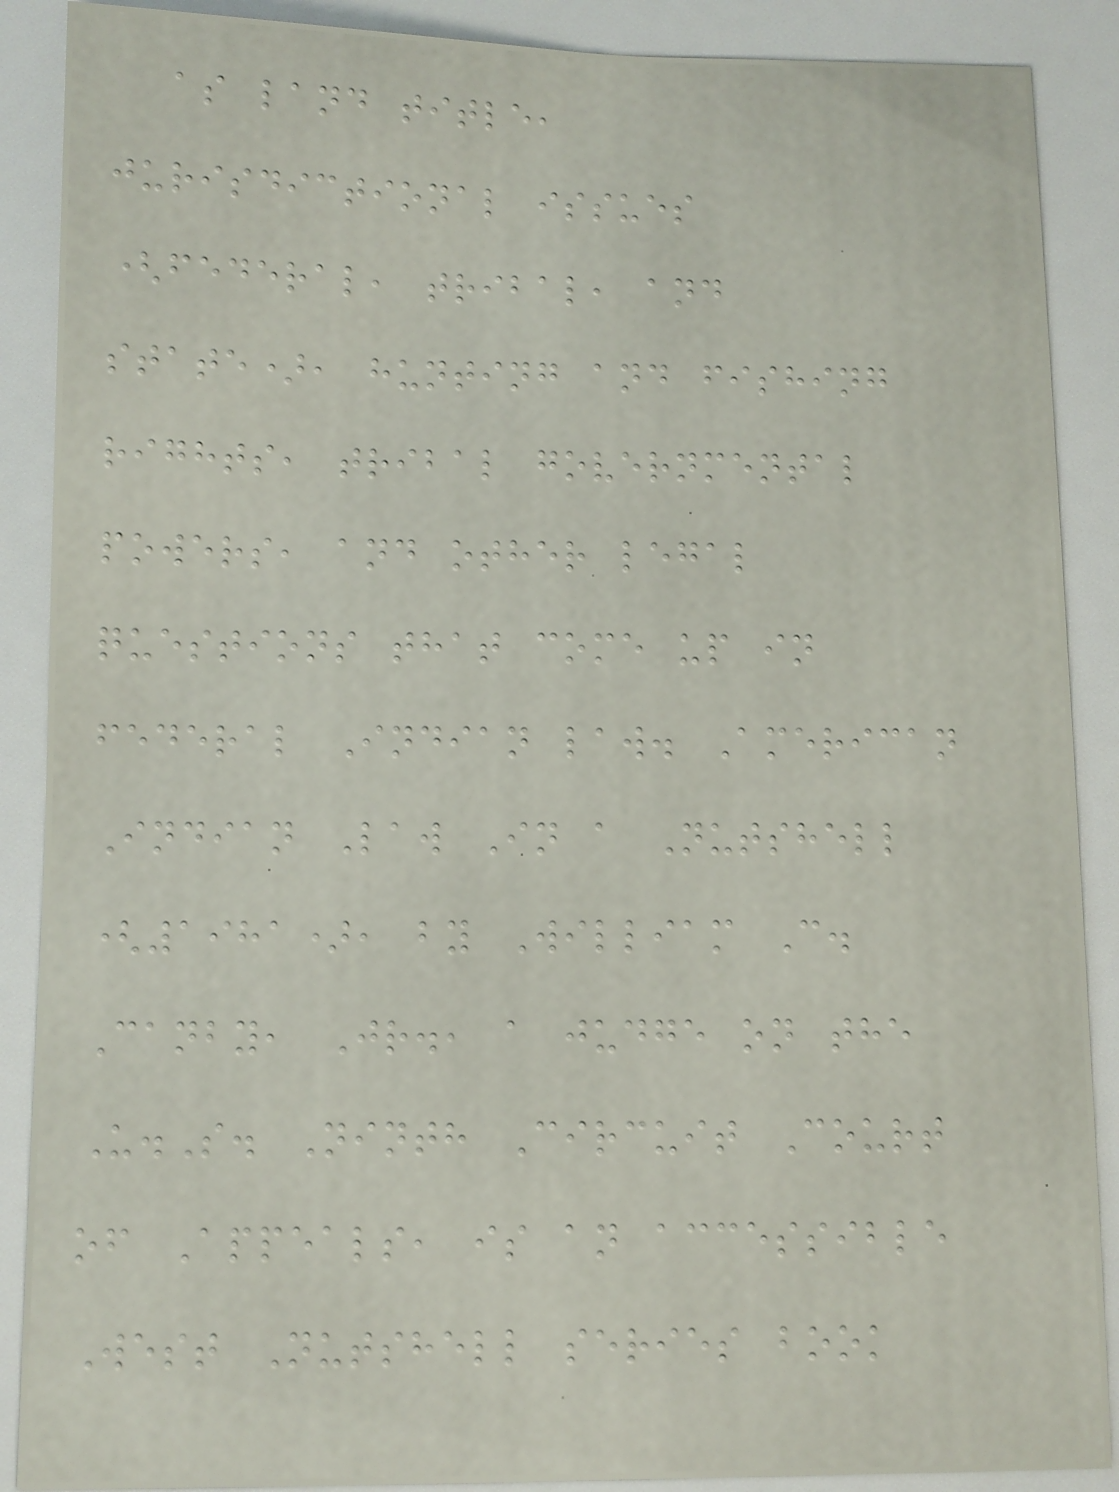as land title,
jurisdictional issues
(federal, tribal, and
state), hunting and fishing
rights, tribal governmental
powers, and other legal
questions that come up in
federal Indian law. American
Indian Law In a Nutshell
(1981), by William C.
Canby, Jr., a judge on the
U.S. Ninth Circuit Court
of Appeals, is an accessible
West Nutshell series book
